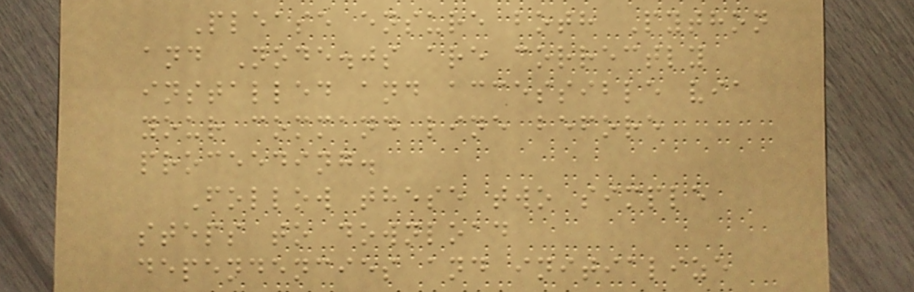Please ensure both Python
and Node.js are correctly
installed and accessible via
your command line before
proceeding.
Follow these two simple
steps to download
dependencies and initialize
